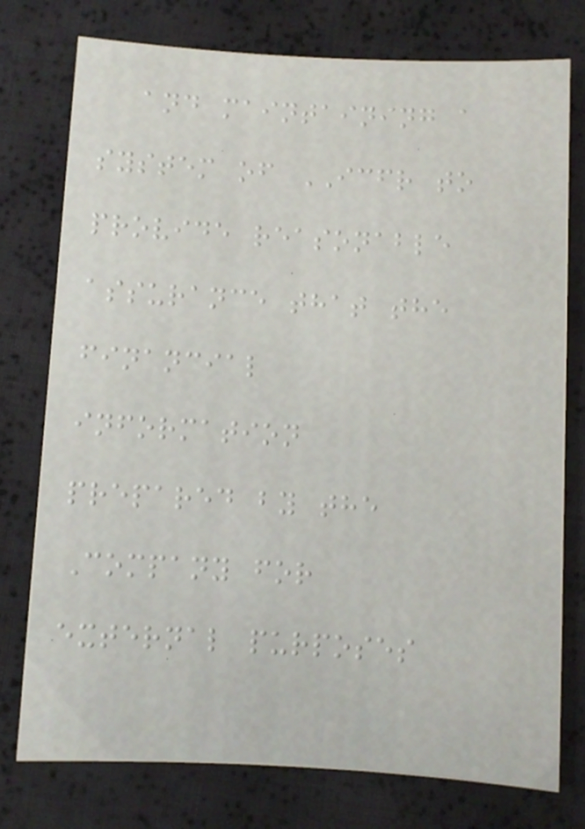and maintaining a
system of ICFR to
provide reasonable
assurance that the
financial
information
prepared by the
Company for
external purposes
